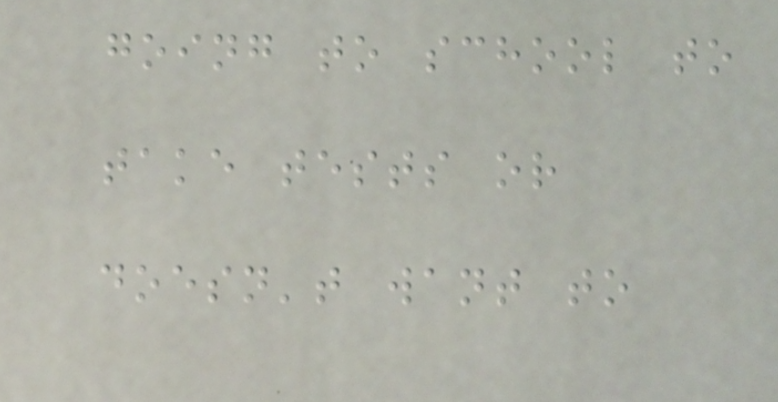going to school to
take tests or
doesn't want to
